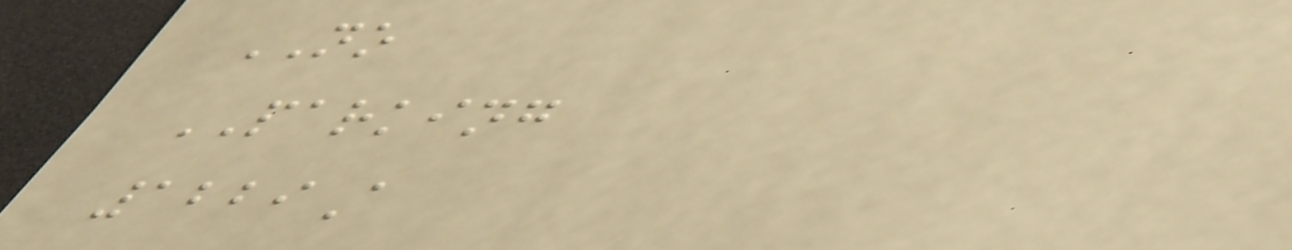NO
PARKING
1229A
